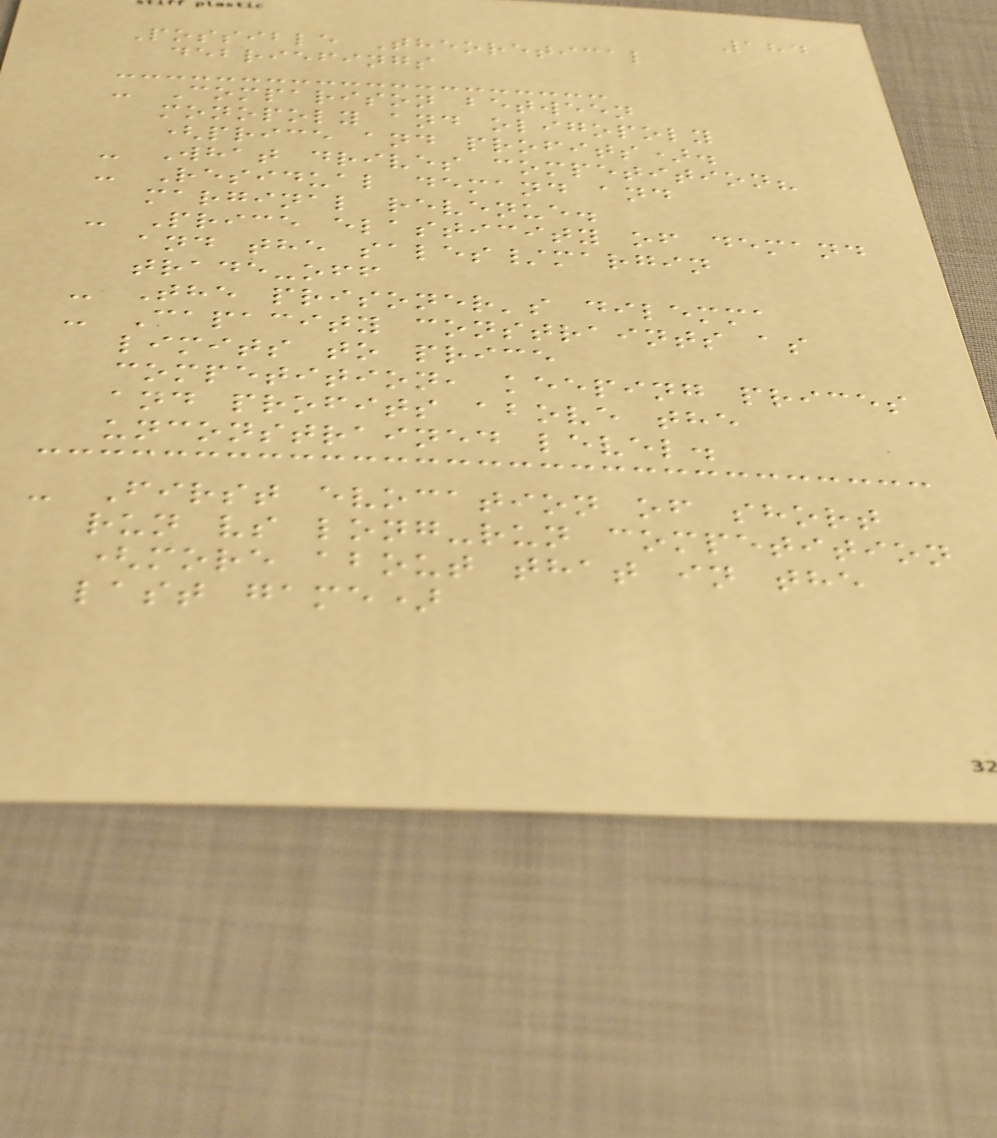184
Possible Theoretical
debriefings
- Comparison between
monopoly and oligopoly
(price and profits).
- What drives competition?
- Residual demand and
marginal revenue.
- Price elasticity of demand
and the sales/margin
trade-off
- The prisoner's dilemma
- Capacity constraints as
limits to price
competition, keeping prices
and profits above the
unconstrained level.
- First evocation of short
run vs long-run competition
(more about that in the
last game)
